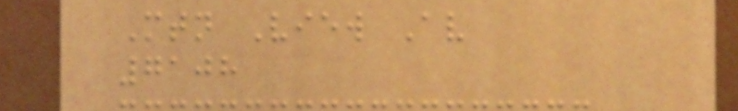Mtn View Av
7108
